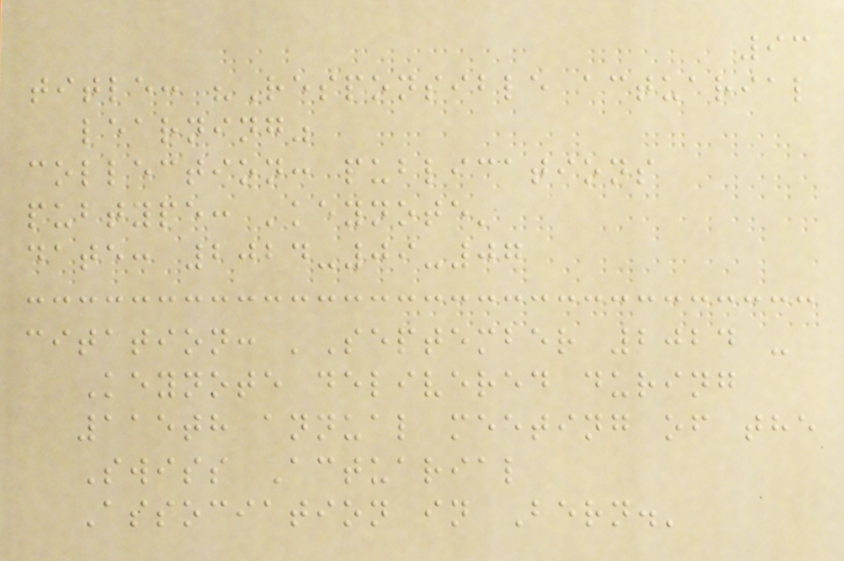93
title: "Responsible actuarial
learning"
collection: publications
pubtype: 'keynote'
date: 2024-09-07
citation: 'September 2024 -
Keynote delivered during
115th annual meeting of the
Swiss Actuarial
Association in Bern.'
